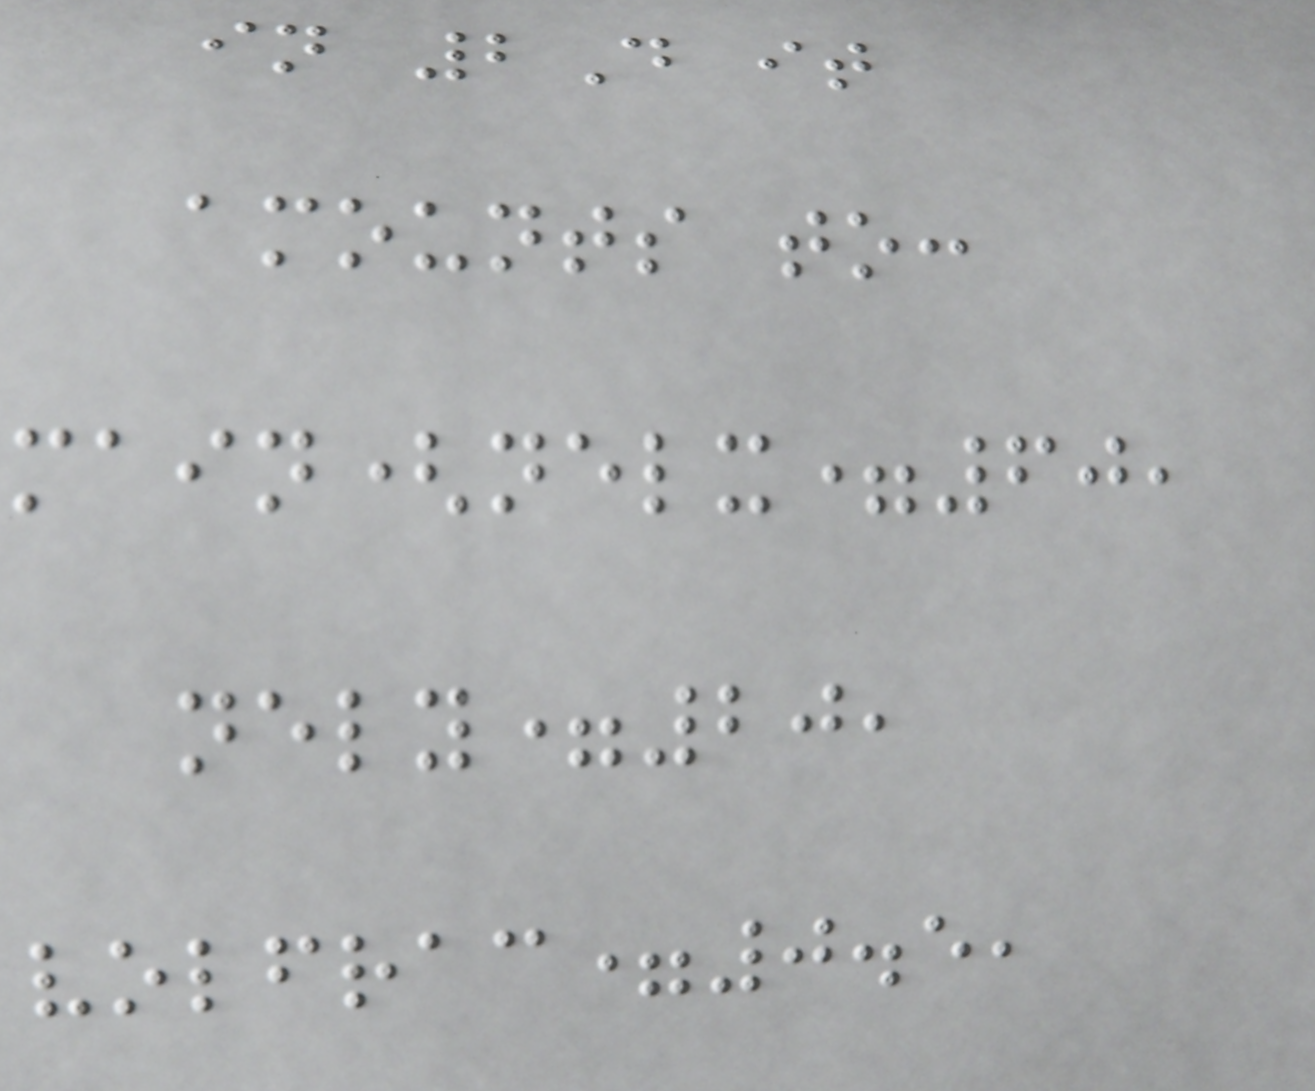in 2D it
amounts to:
main(nelx=60,
nely=20,
volfrac=0.5,
